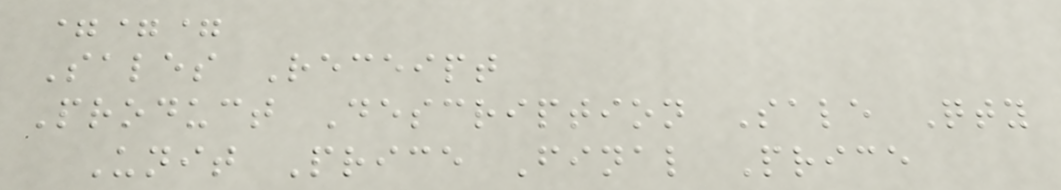===
Sales Receipt
Product Description Sale Qty
Unit Price Final Price
